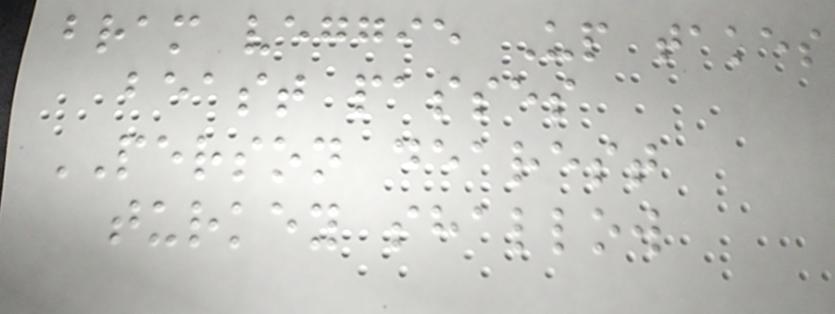bram veggie Up takes
beast passes
PERSON dearest
turkey shallow
